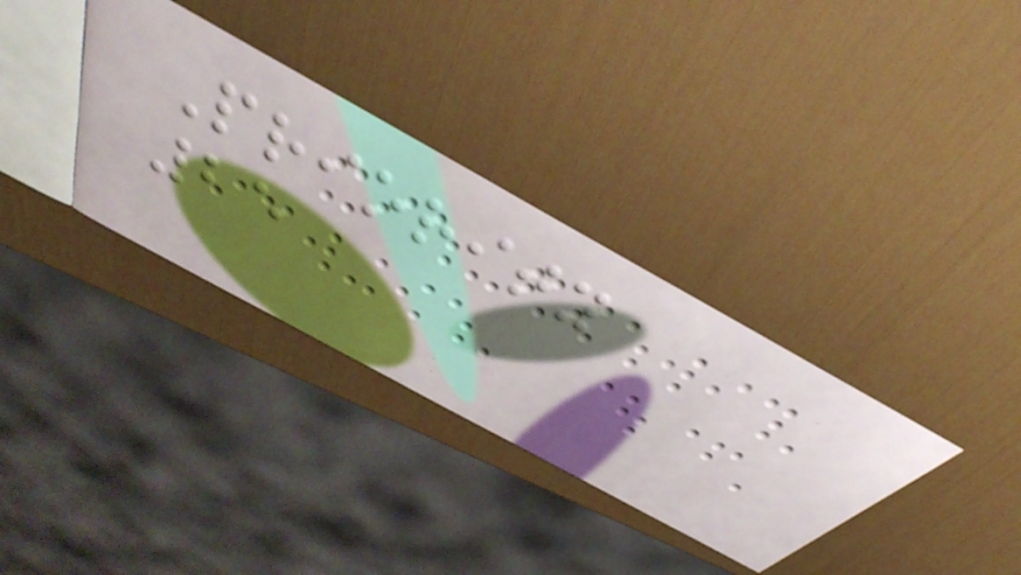Priority
25
